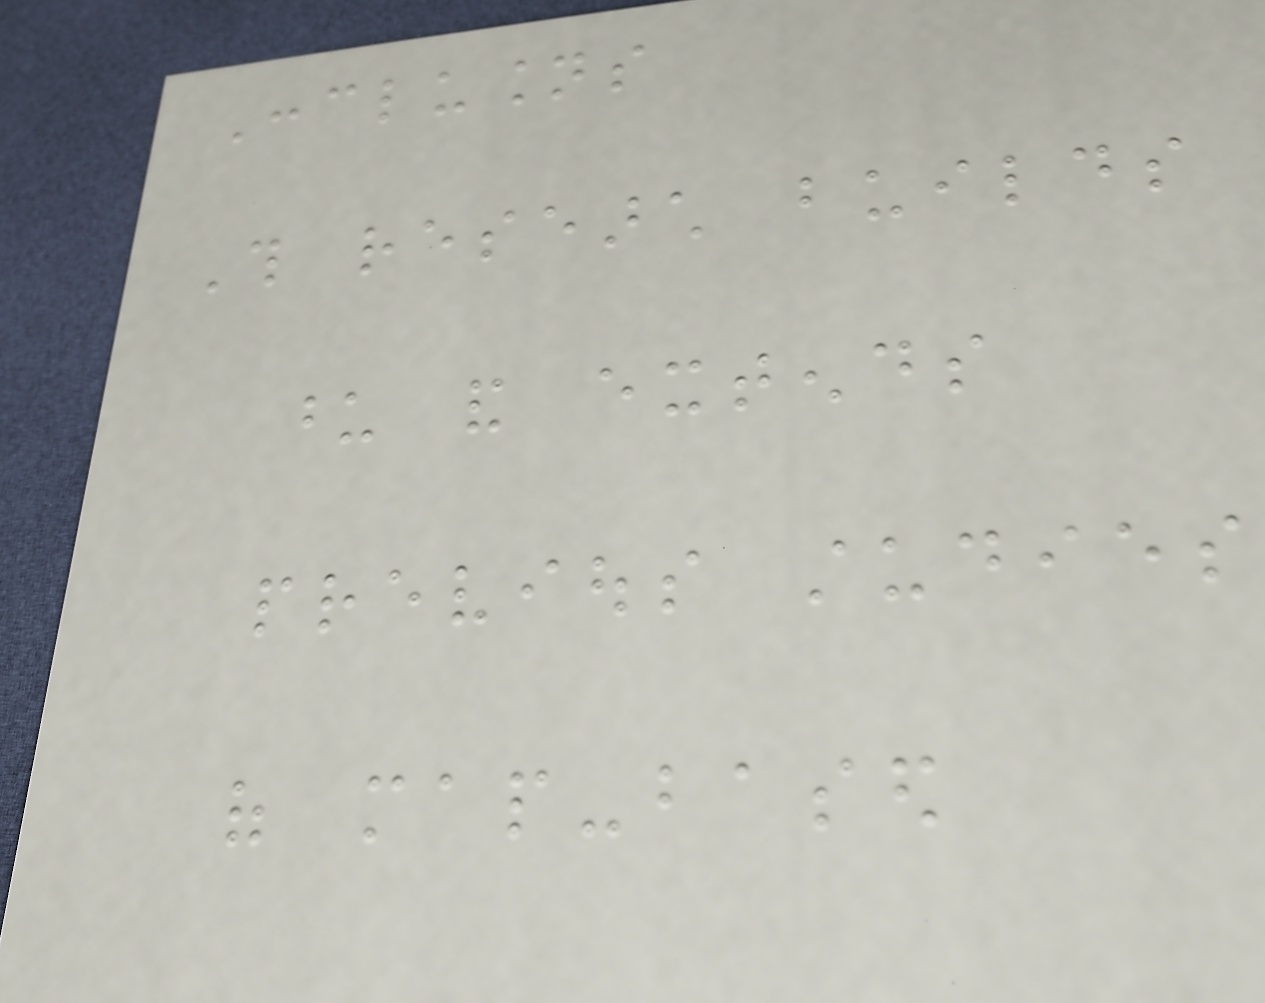Conclusions
This research builds
upon and extends
previous studies
of map-based
